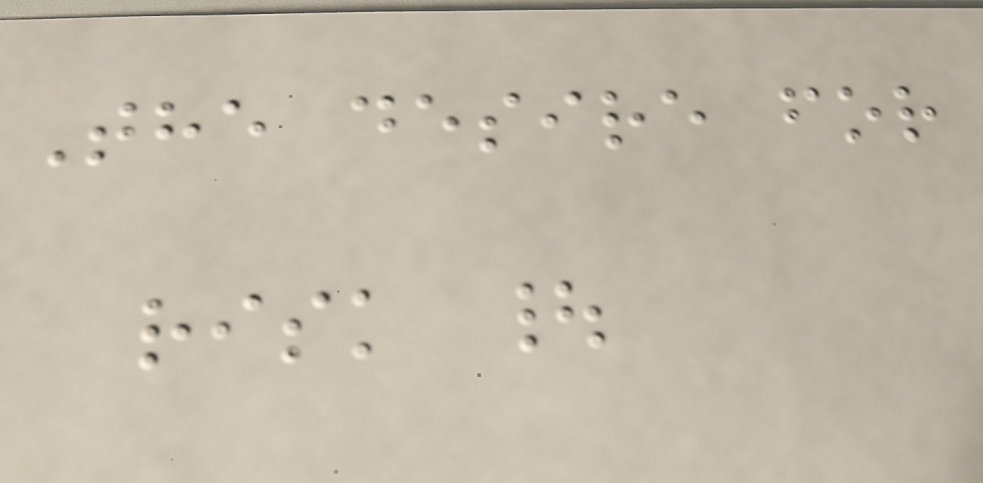The desire for
risk |
